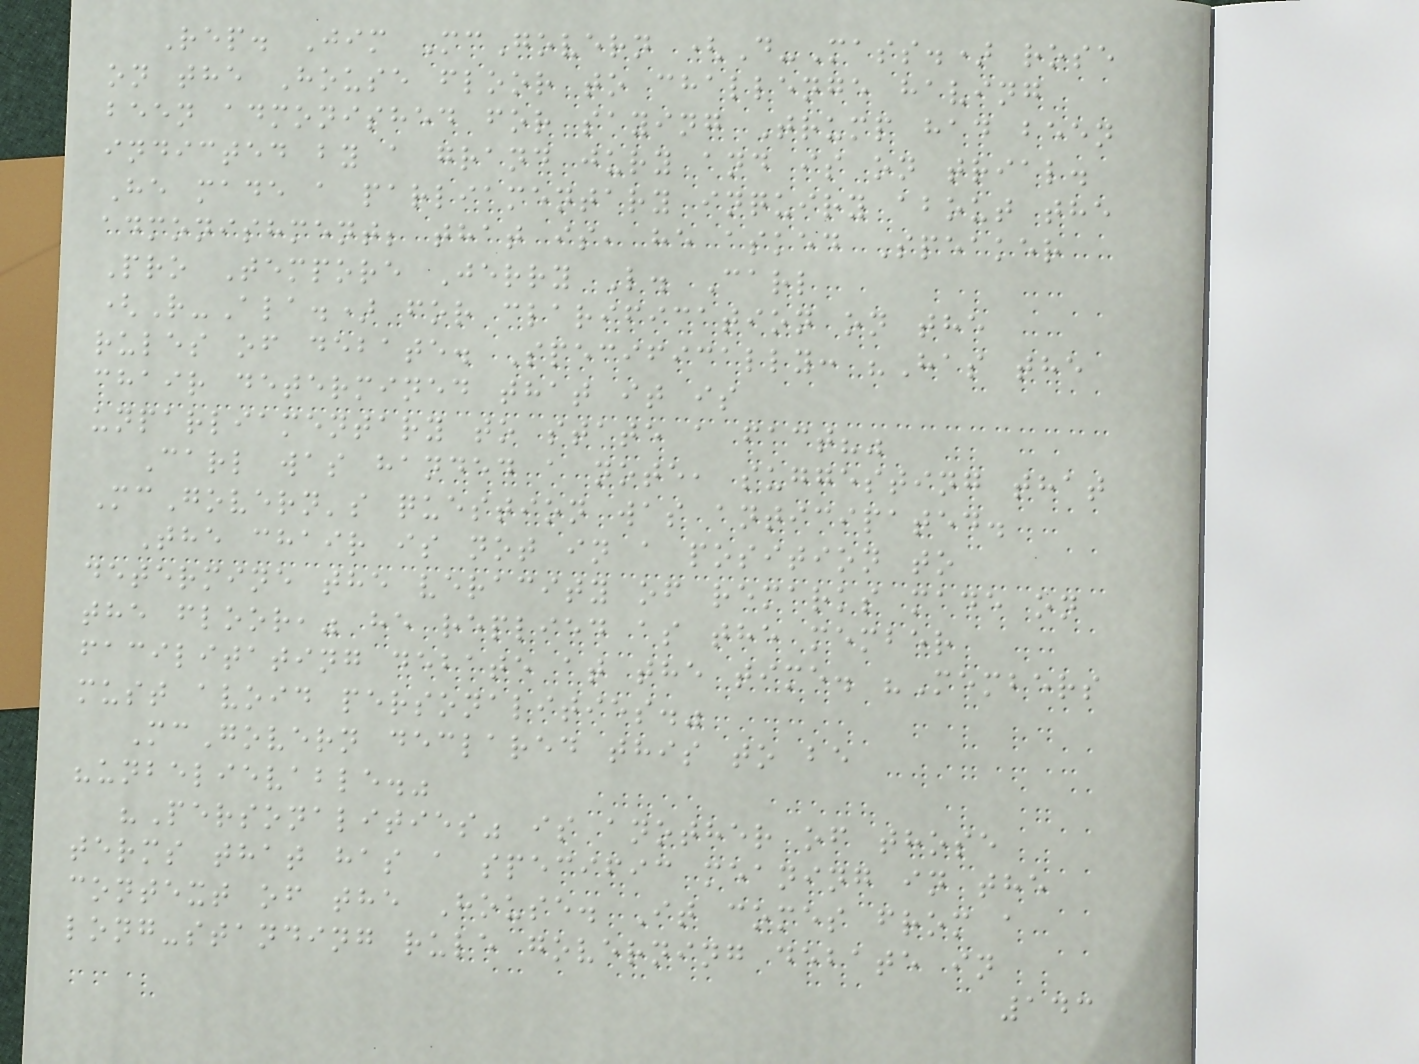Rep. Jim McGovern (D-Mass.) rose
on the House floor to challenge having
been admonished for saying Trump had been
indicted by a grand jury and is on trial.
He made a parliamentary inquiry about the
admonishment; that is, he asked Speaker
Pro Tempore Jerry L. Carl
(R-Ala.) for clarification on the
rules of debate. Specifically: "Has the
chair determined that it is
unparliamentary to state a fact?"
Carl was handed a note, suggesting that
McGovern's question was anticipated.
The chair is not in a position to
determine the veracity of remarks made on
the floor," he replied as the member
facilitating debate at the time. "Members
must avoid personalities."
McGovern declared this to be
"unbelievable."
"Personalities" is another of those
terms that has a specific meaning in the
context of the House. It comes from a
long-standing rule governing debate in
143
